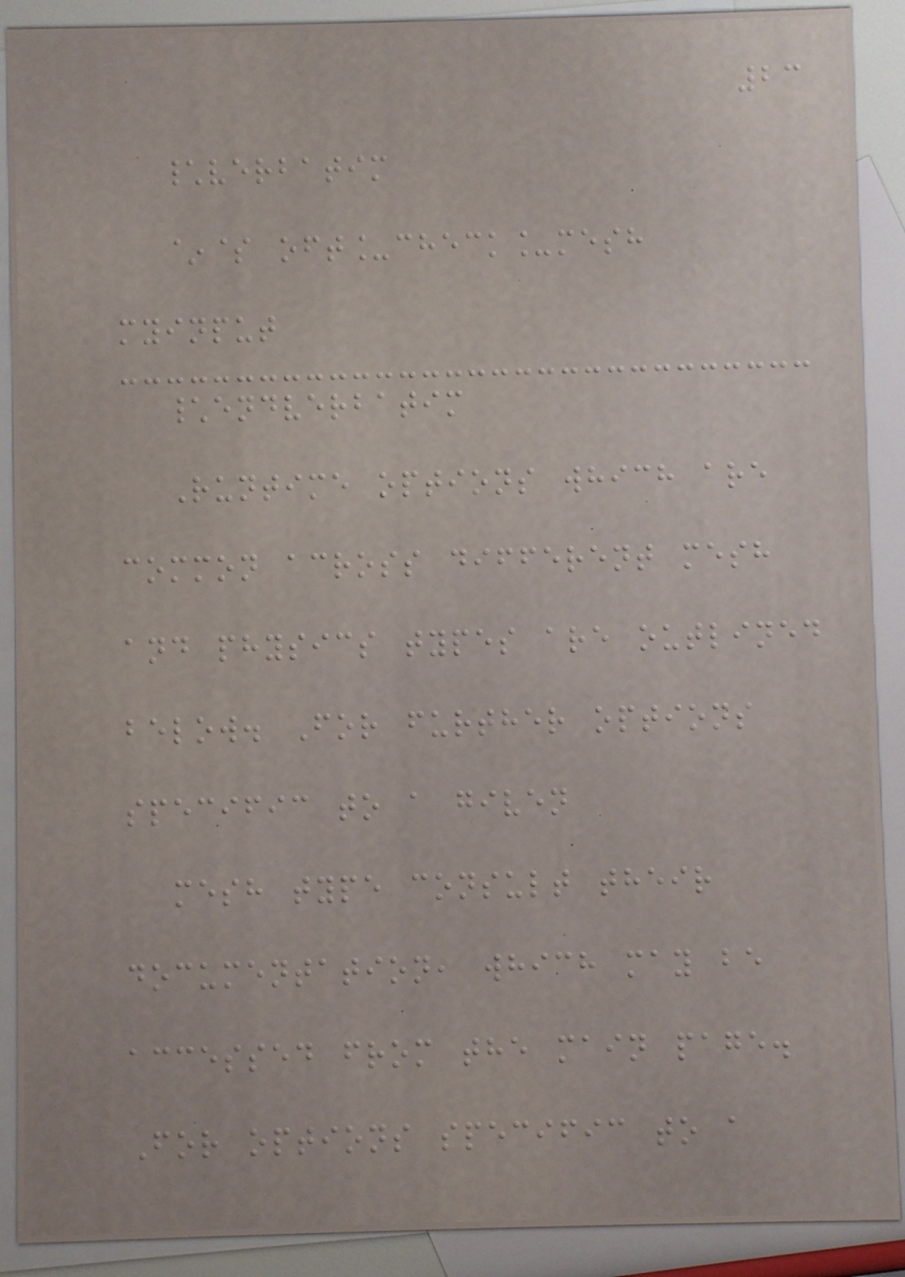23
\verbatim
~$ oft_check_mesh
myinput
\endverbatim
Runtime options which are
common across different mesh
and physics types are outlined
below. For further options
specific to a given
mesh type consult their
documentation, which may be
accessed from the main page.
For options specific to a
